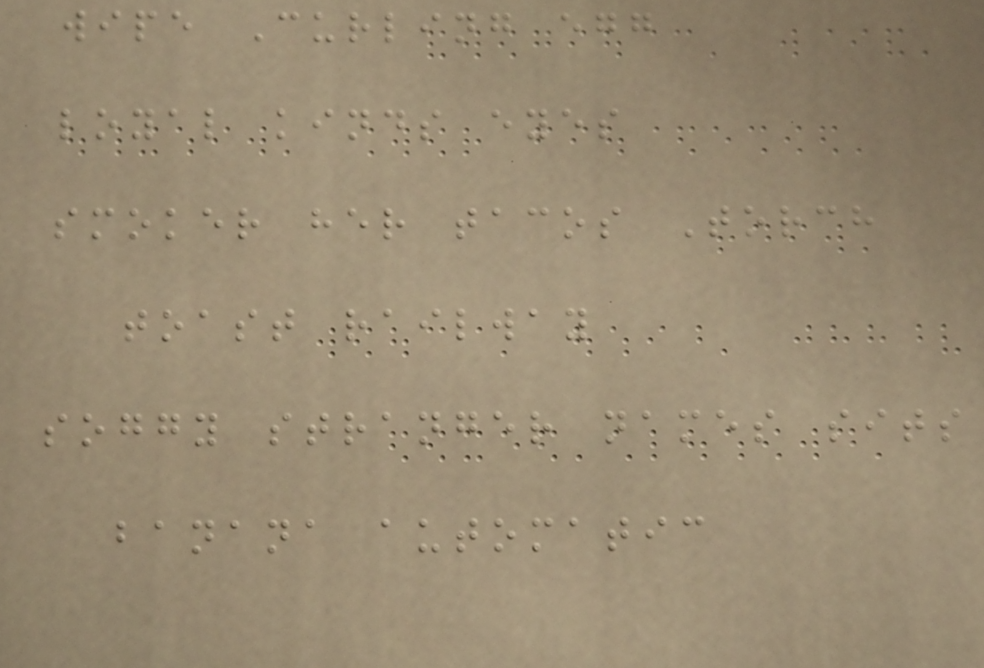wipe Curling egg
loyal kinds eyes
smoker her tacos Torch
toast railway
soggy stranger names sits
banana automatic
